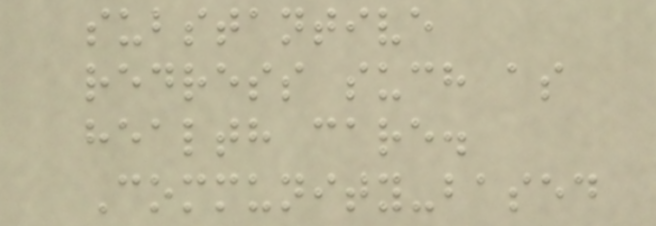substantive
redress such as
health care.
Community-based
